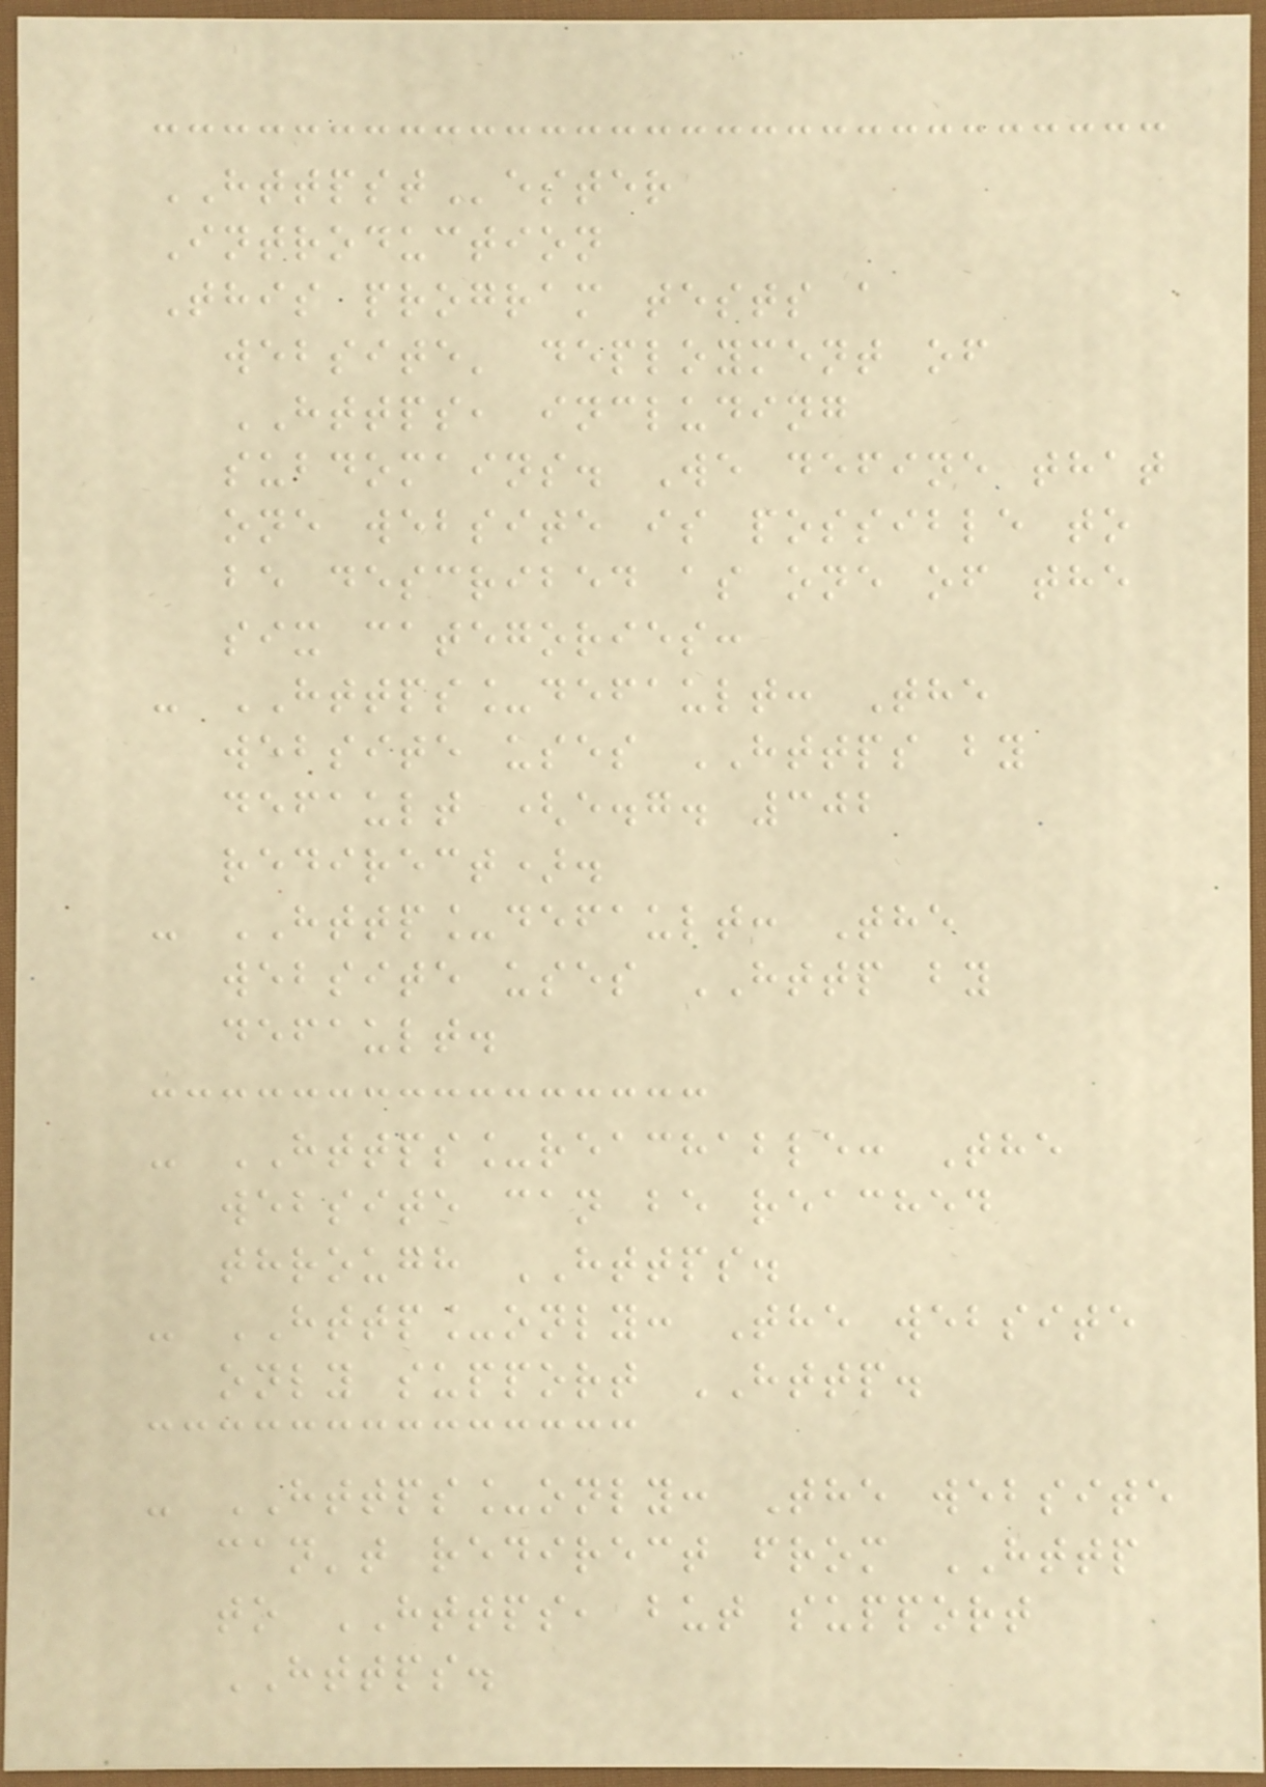HTTPSTester
Introduction
This program tests a
website' deployment of
HTTPS, including
subdomains. We define that
one website is possible to
be described as one of the
six categories:
- HTTPS_default: The
website uses HTTPS by
default (e.g. 302
redirect).
- HTTP_default: The
website uses HTTP by
default.
- HTTPS_reachable: The
website can be reached
through HTTPS.
- HTTP_only: The website
only support HTTP.
- HTTPS_only: The website
can't redirect from HTTP
to HTTPS, but support
HTTPS.
